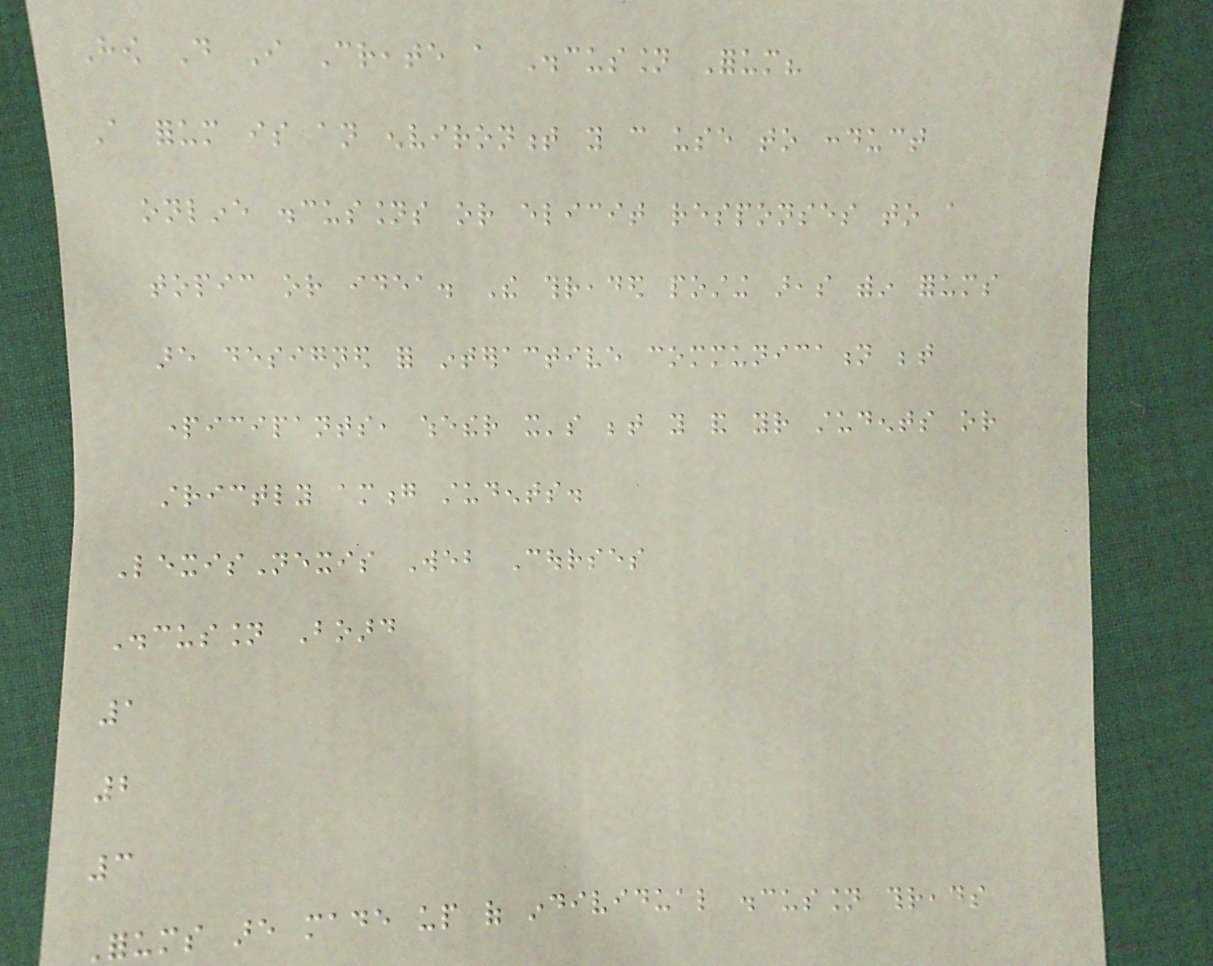How Do I Create a Discussion Forum?
A forum is an environment you can use to conduct
online discussions or elicit responses to a
topic or idea. The threaded posting areas within forums
are designed for interactive communication between
participants, whether it's between you and your students or
strictly among students.
LexisNexis Web Courses
Discussion Board
1
2
3
Forums are made up of individual discussion threads
